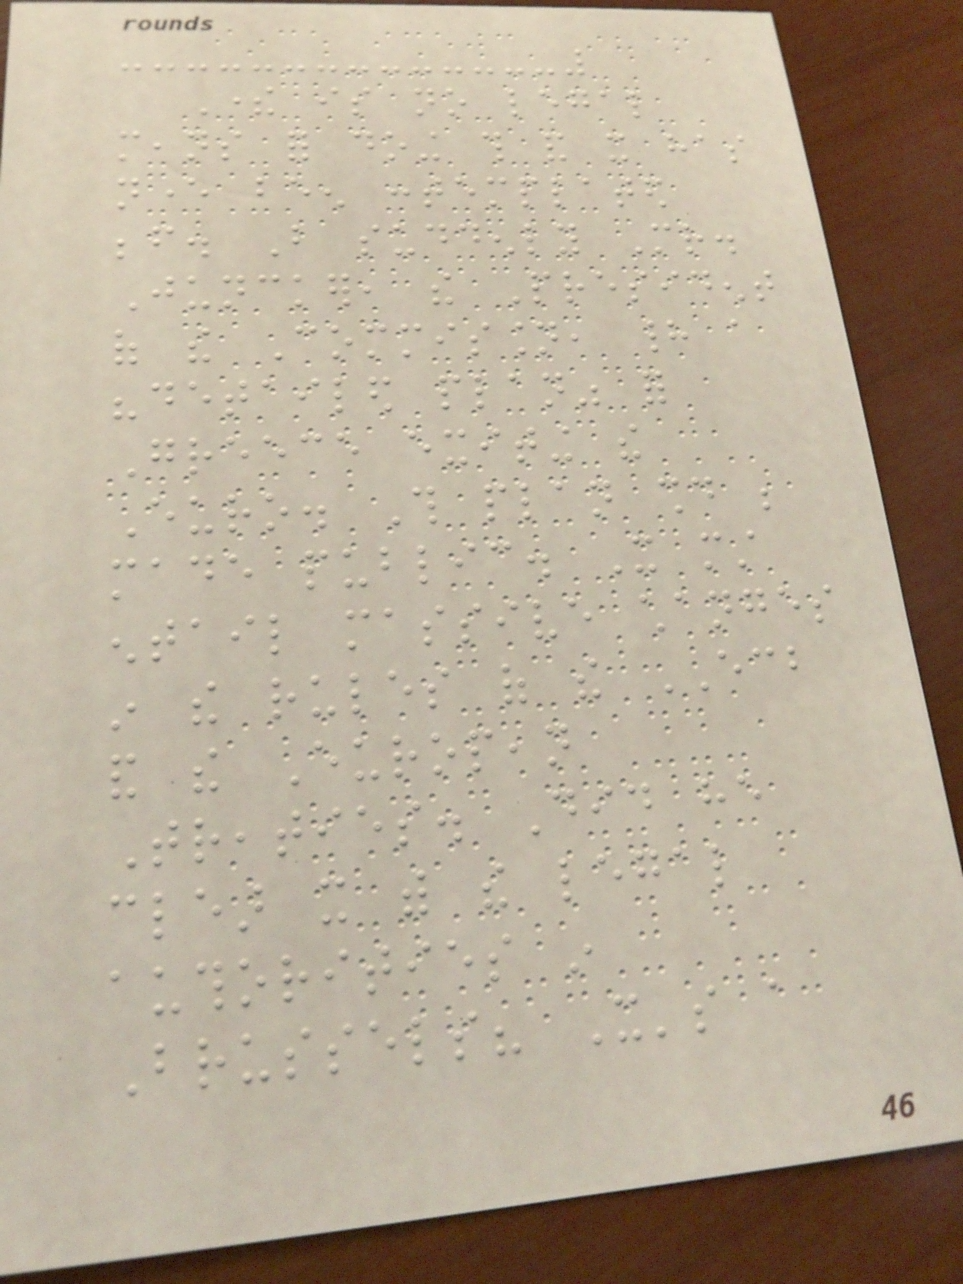There is no legal
means for doing this and it has
never been contemplated
before. But suddenly Mr.
Juncker, the President
of the Commission, had a
"detailed plan" for
Greece exiting the
Euro. This plan should be
made public. It must
entail massive changes
in the rules of the ECB
and the European
Treaties. Did he
clear it with the legal
authorities in
Brussels? It's a
